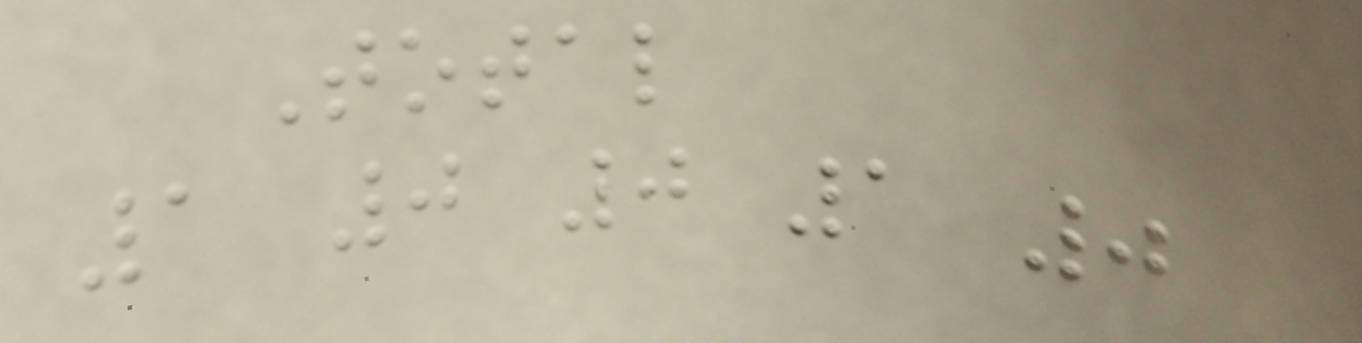Total
1 0 0 1 0
